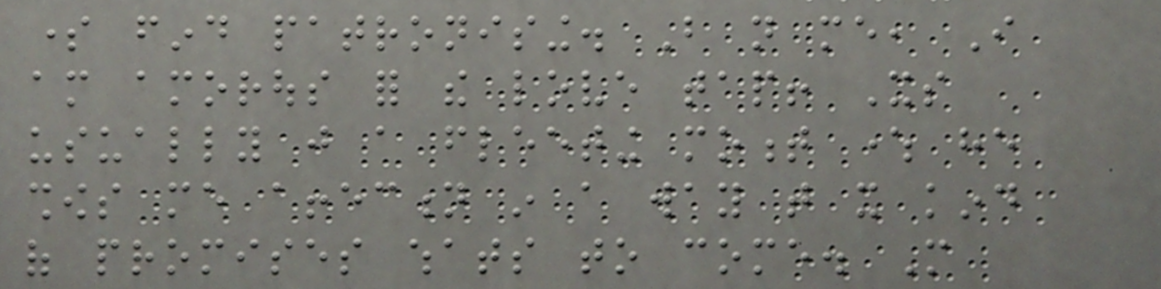some find patronising. But not me, I
am amorous for the love tap! Its
usually just a fleeting moment where he
shows me affection in a way that it kind
of promises whats to come. More
